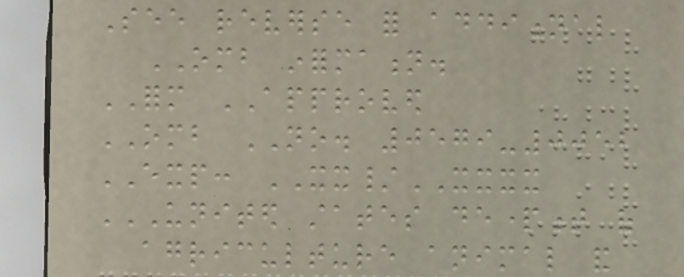See reverse for additional
OMB information.
FORM APPROVED
OMB NO. 0579-0052
EXP: XX/XXXX
UNITED STATES DEPARTMENT OF
AGRICULTURE ANIMAL AND
